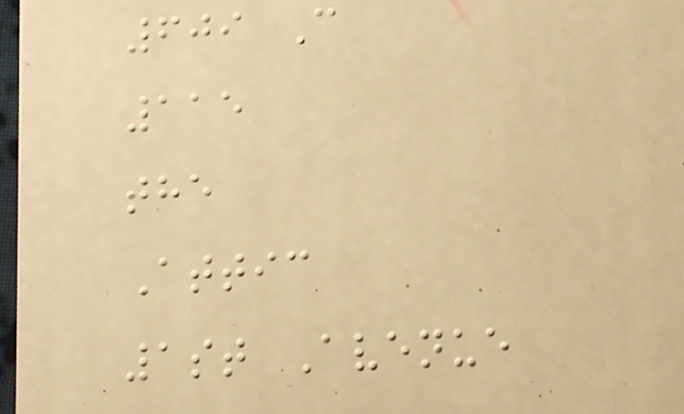609 C
115
the
Attic
1st Avenue
